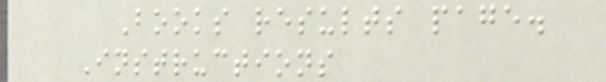Books results page.
Instructions
